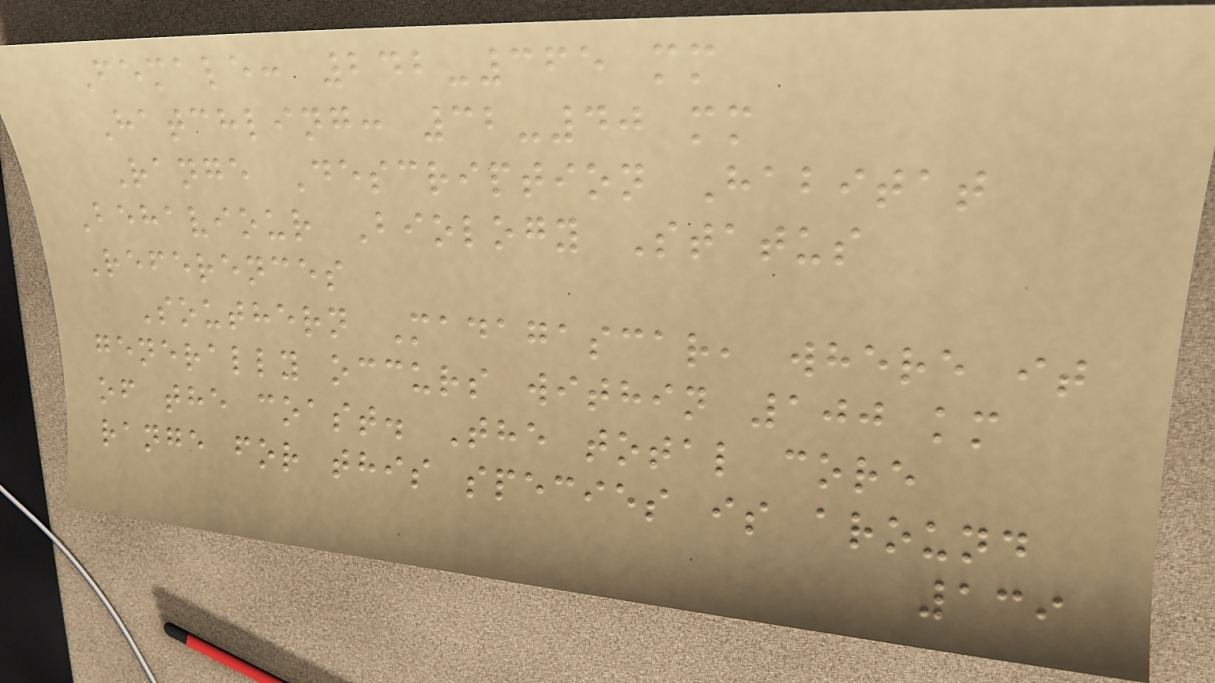Female: 242-365 mm
Hatchling: 32-40 mm
Range Description Habitat
Behaviour Biology Status
References
Southern Madagascar, where it
generally occurs within 100 km
of the coast. The total core
range for this species is around
139
